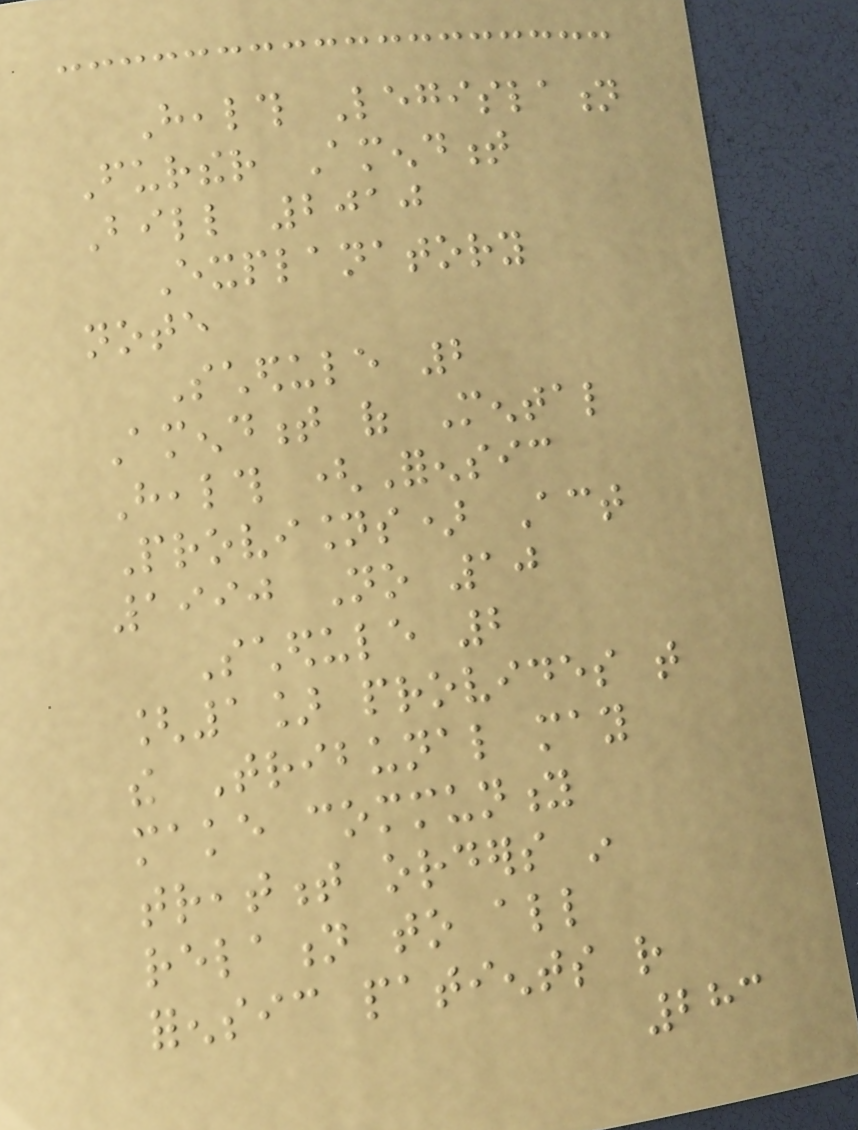Health Legislation
Further Amendment
Bill 2010
Explanatory
note
Schedule 2
Amendment of Mental
Health (Forensic
Provisions) Act
1990 No 10
Schedule 2
[1] provides that
the Tribunal may
make community
treatment orders in
relation to all
forensic patients rather
283
